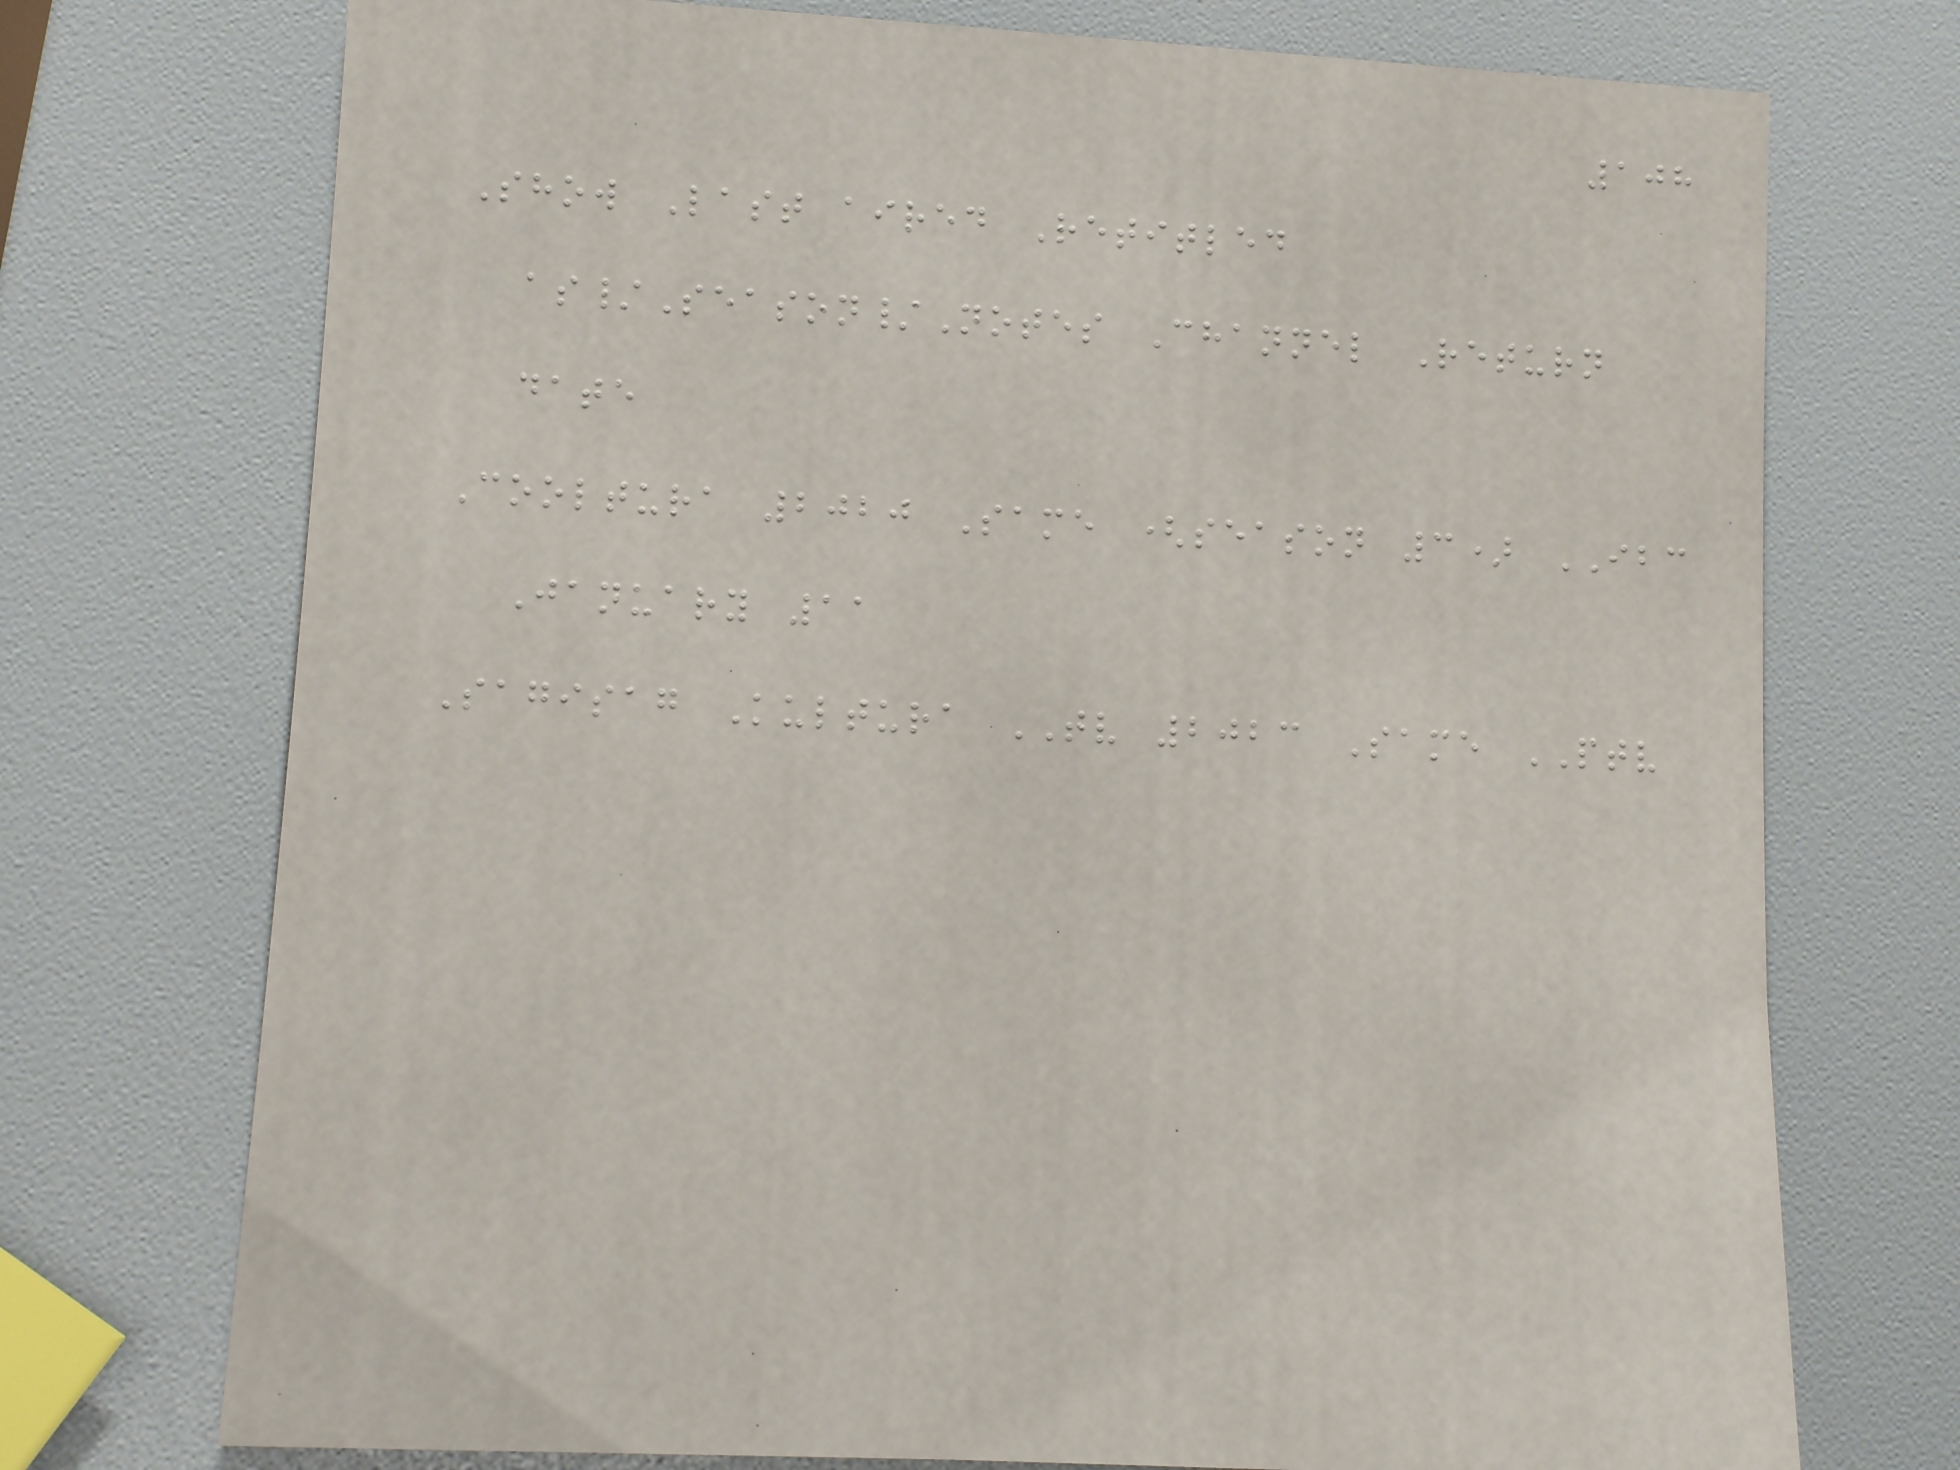108
Show Last aired Retitled
as/Season/Notes Channel Return
date
Cooltura 2020 Same (season 3) IBC
January 11
Sagisag Kultura TV 2023 Same PTV
